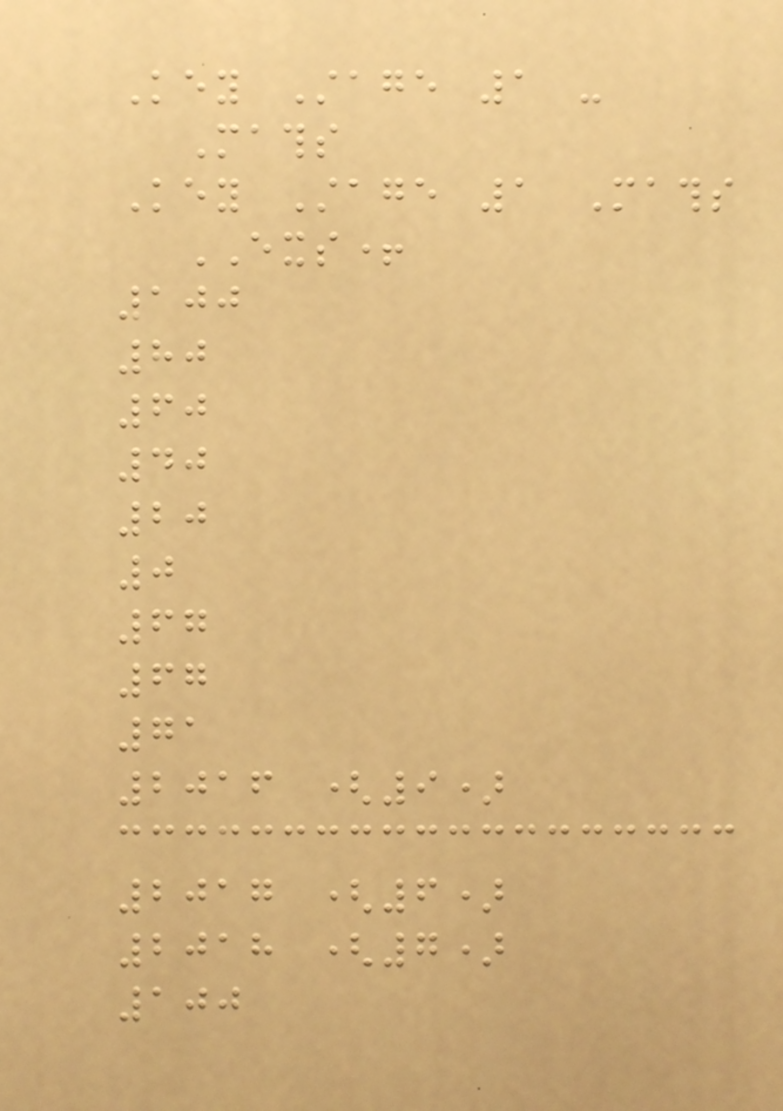Key Stage 1 -
Maths
Key Stage 1 Maths
EXS+
100
80
60
40
20
0
67
67
71
2016 (9)
2017 (6)
2018 (7)
100
